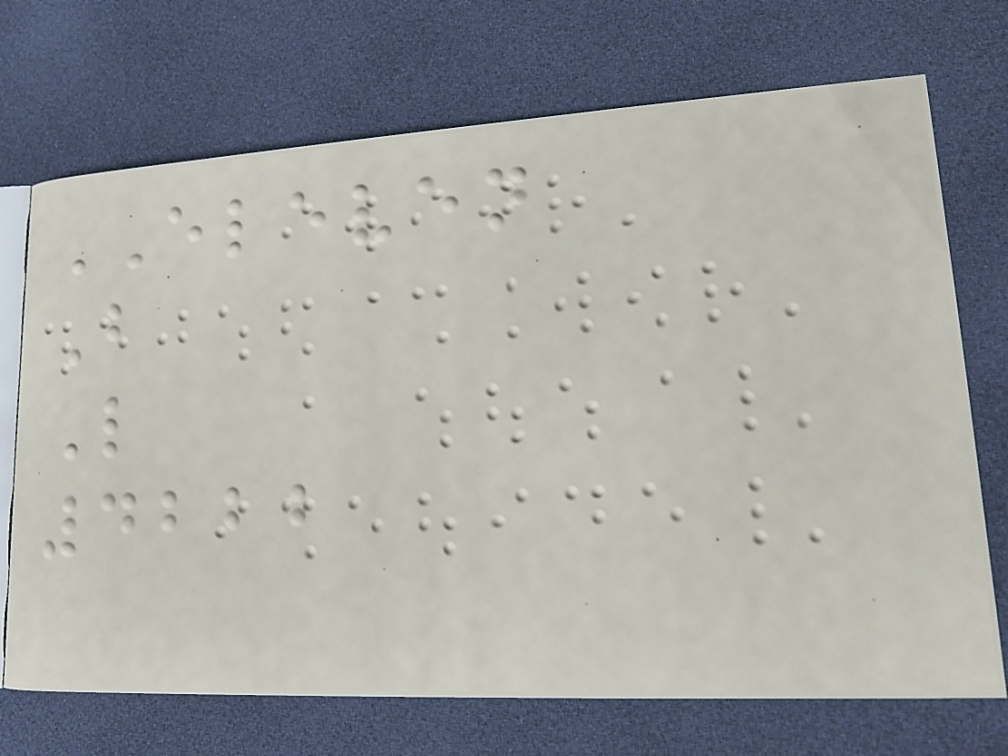ELEVEN
B
L
4222
